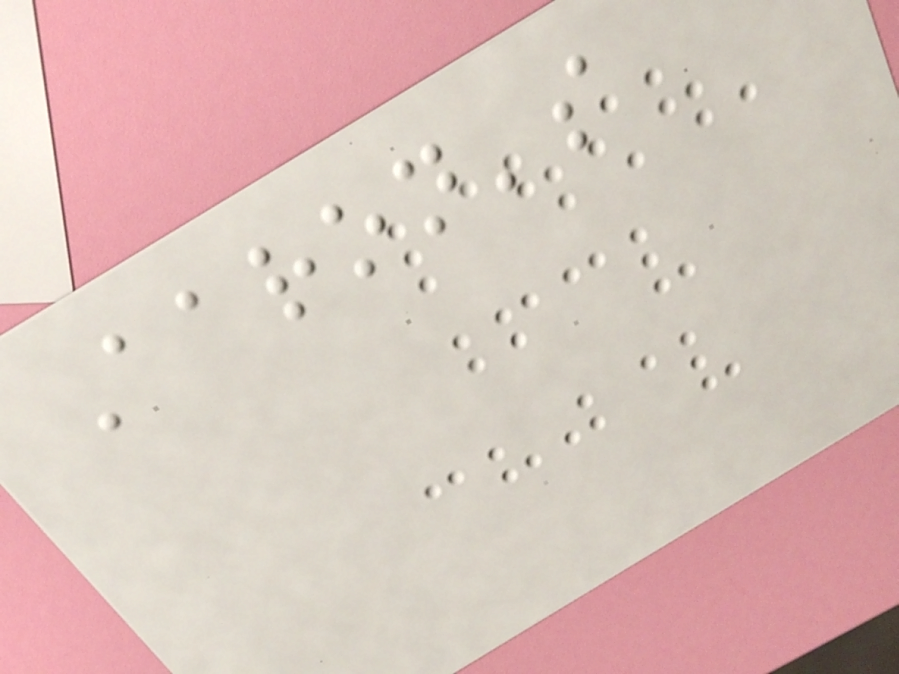Aaron's
